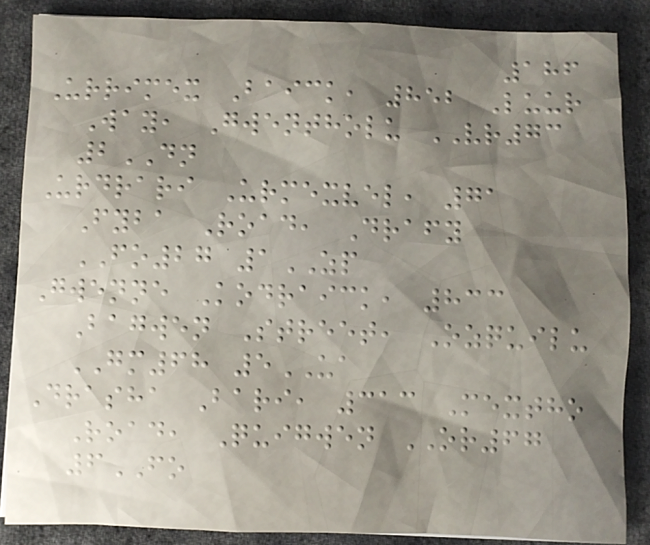186
Urrimex Baick, 852 Luur
Way, Gwentholu VR73
2DN
Urdrari Urmexvel, 71
Fyba Road, Drafy
FO27 1ZP
Gwenne Kodraick, 833
Bagwen Street, Ozquilu
GM68 5UA
Drasha Bari, 313 Mextho
Road, Quigwen OR67
6FO
